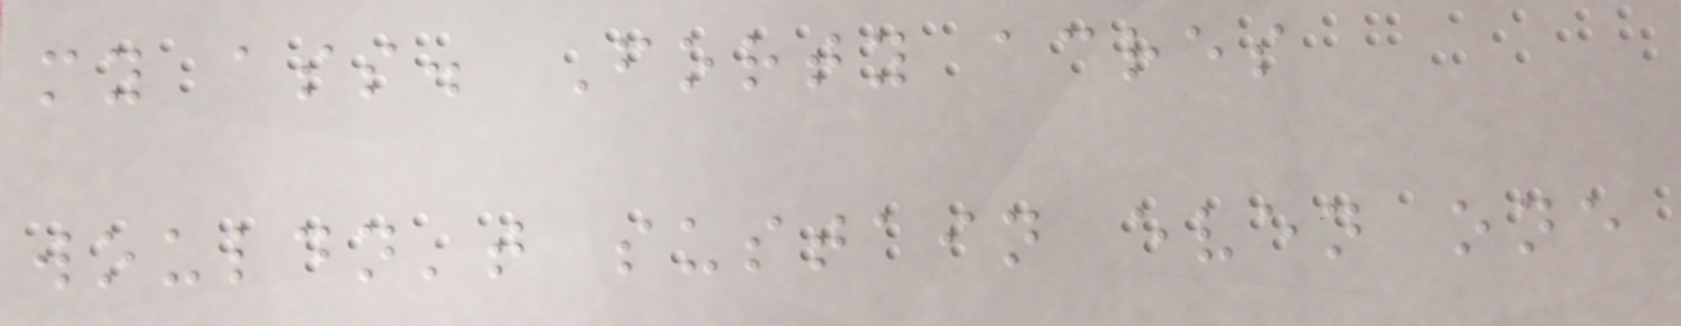my ass. Forty acres
wouldn't sustain even one
